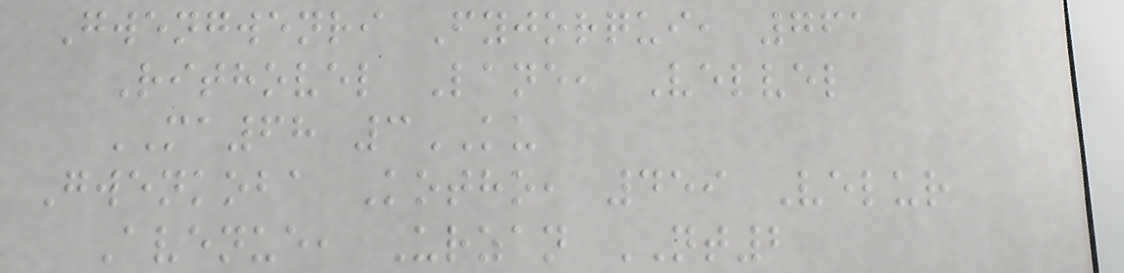Gwengwenri Fyjorqui, 761
Rithovel Lane, Velvel
MA68 3KU
Gwenkoba Kotho, 459 Velur
Avenue, Urzan NT2
